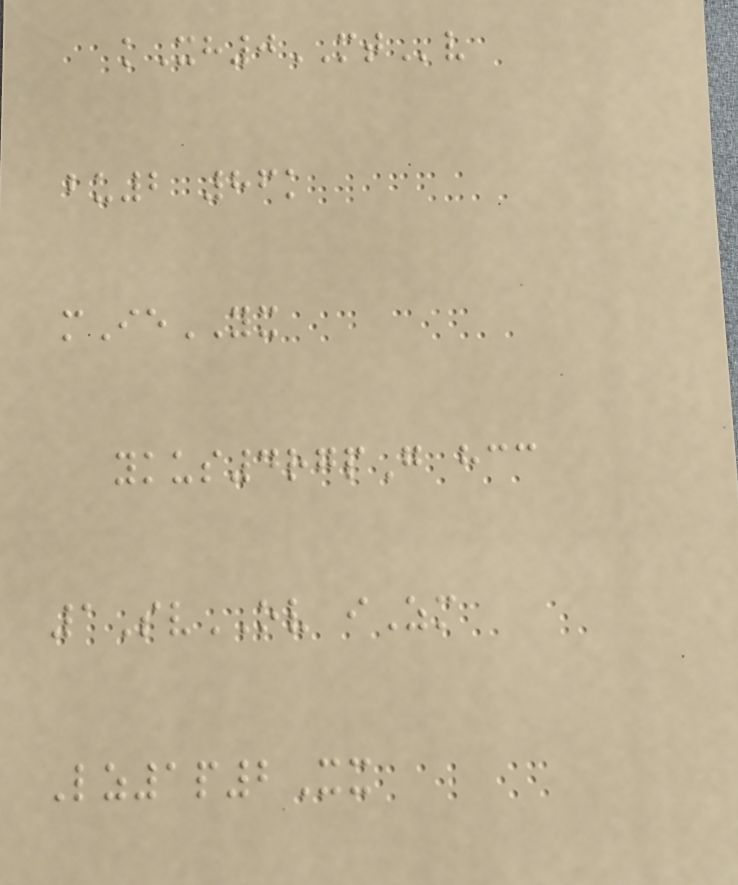kXh0MTv
bu2 86k
mIeYX
ykus4rgpG hcc
1SvOV iZm
Lz1p2Xx
